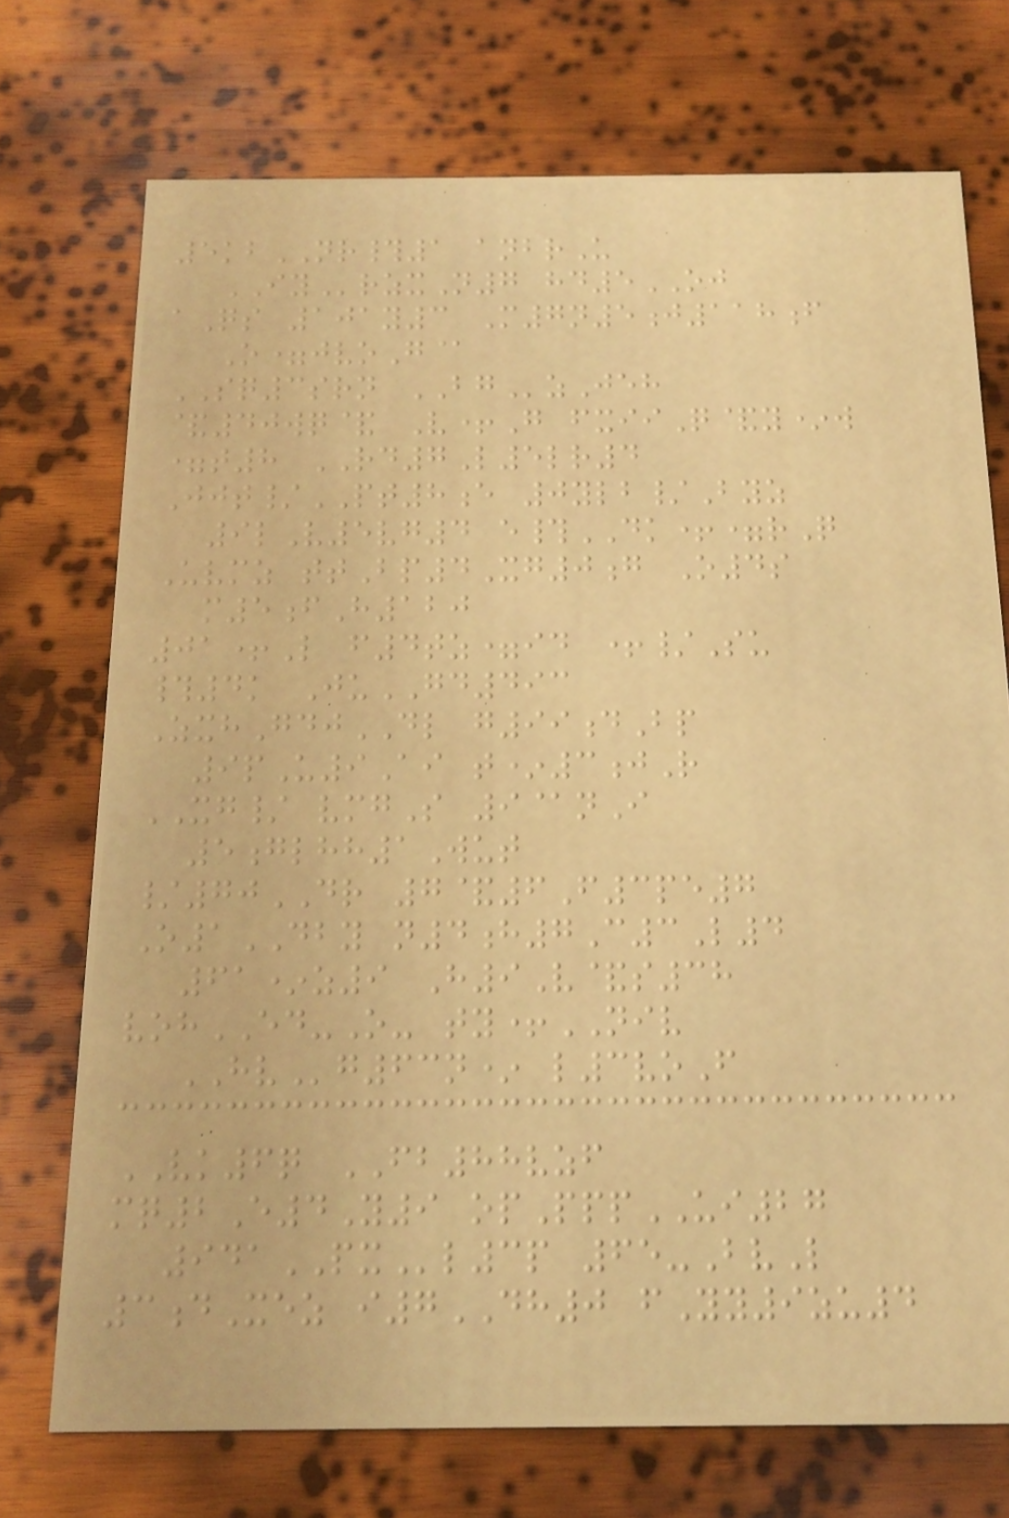5kbNR#1 anbrU
IYrzxN7 hd5OJ
aQs 101y3 M7n5j118f
O=jvoG@
SQ3srn BGzJeh
&40wq& V+G fxiiQ&y*w
=t8 RD7L5lr4
Jjt/PT8e 0ylb/Byz
9lV5vg4 e#DK+=rQ
Uvmz ttBp4Xg0g O4s
m5fH120
01+L f4tz=id +/Su
#4k JuGD493
ZxhGdjDL g99dBp
9pU9Ai t*3jR
XG/ vmgS 9@nI
5glhh1Wut
/70DR 7&6F3pe7
O1DBY n4h7C3L4
61*z9 H9V&s38
vohED-O- ty+NIV
HVg63n* l3voF
VK6q FB88vzf
mq2E4Y9 opPppUI27
941PXl3p 65-BvL
3dXez i7DH0 fYy9zu4
